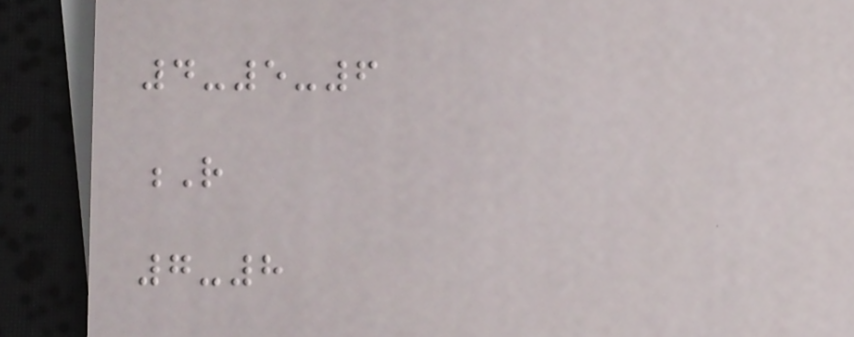4-5-6
R
7-8
